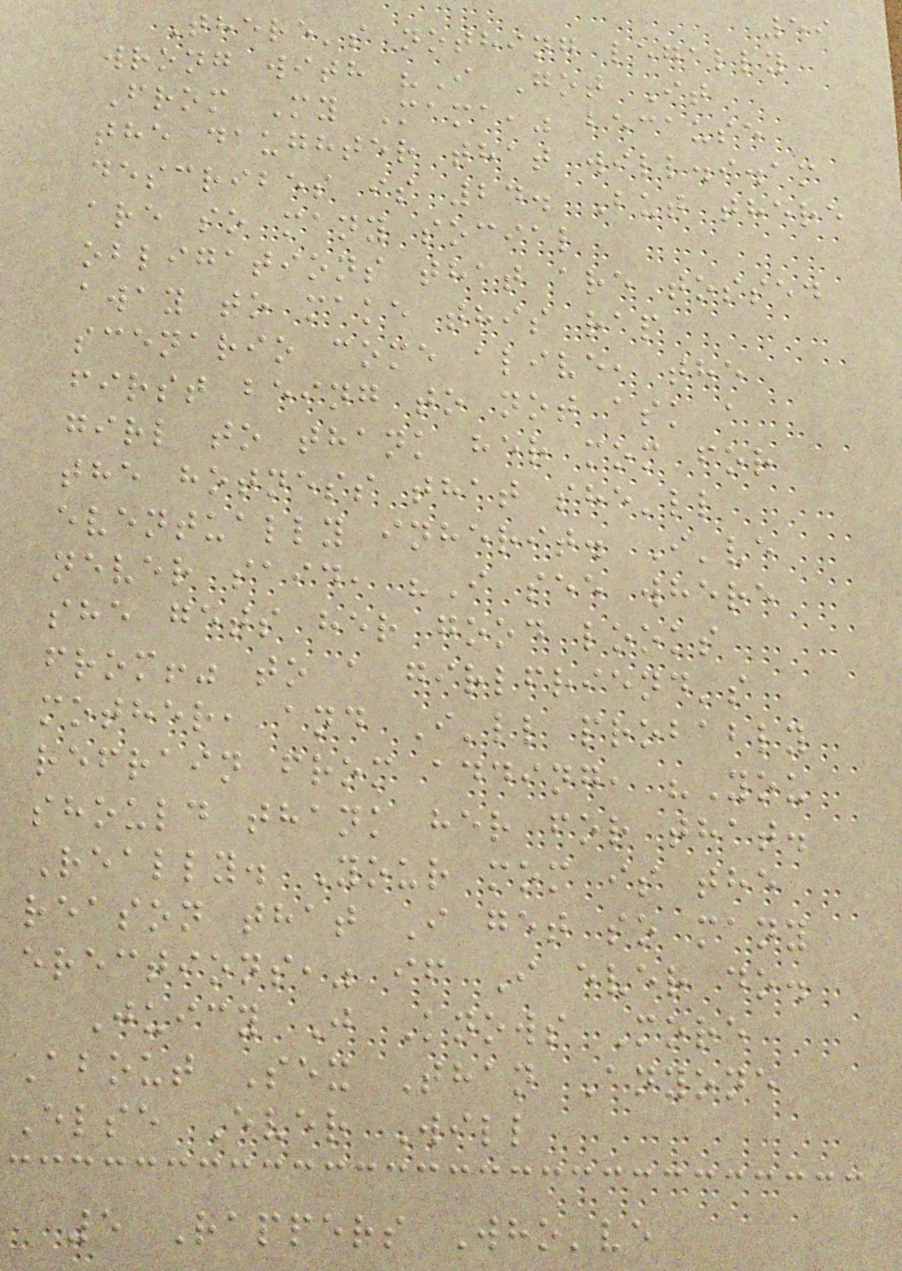59
There's nothing legally
wrong with "I Got It
From My Mama," because
the daughter that will.i.am
describes is 24. But there
are so many social
obligations that are tossed
away to make this rap
scenario come alive, the
first being to not ask a
girl to thank her mom for
the hotness that she'll
eventually inherit. I've
never said, "I see where
she gets her good looks
from!" to a girlfriend's
mother, and I'll probably
refrain from adding, "You
should thank her for that.
Really. Your mom is the
reason that I get so many
erections," if I ever do.
Juicy J Knows More
About Sex Than Anyone
Else Ever Will
5 Rappers Who've
